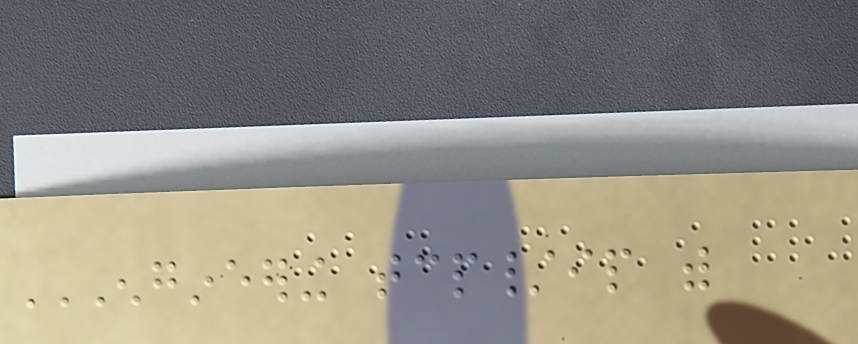ENGINEERING TCP/IP WITH
